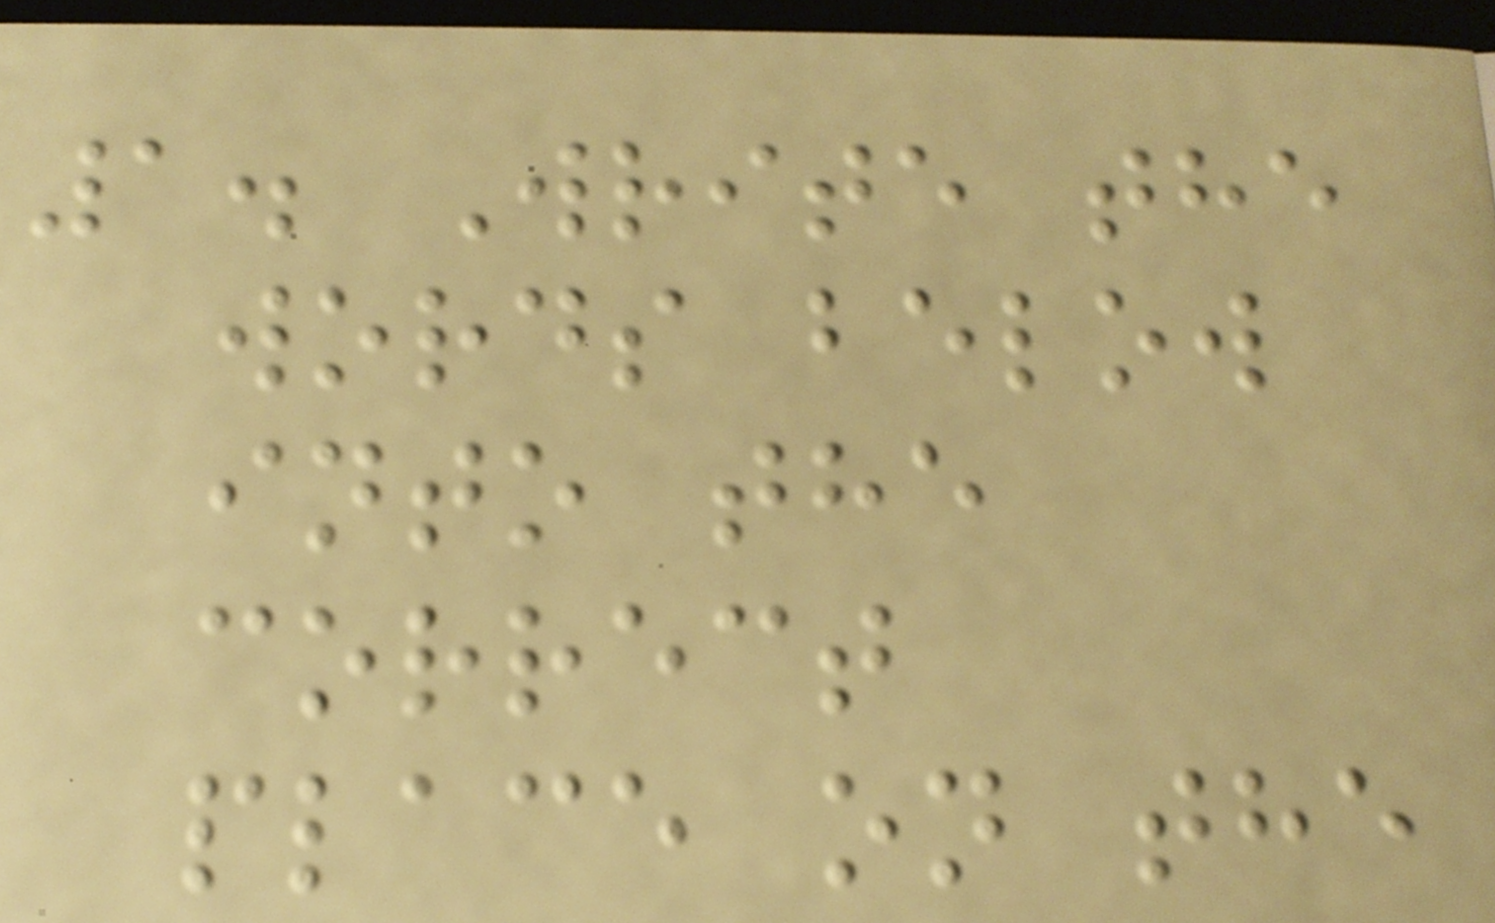1. Write the
words below
into the
correct
place on the
